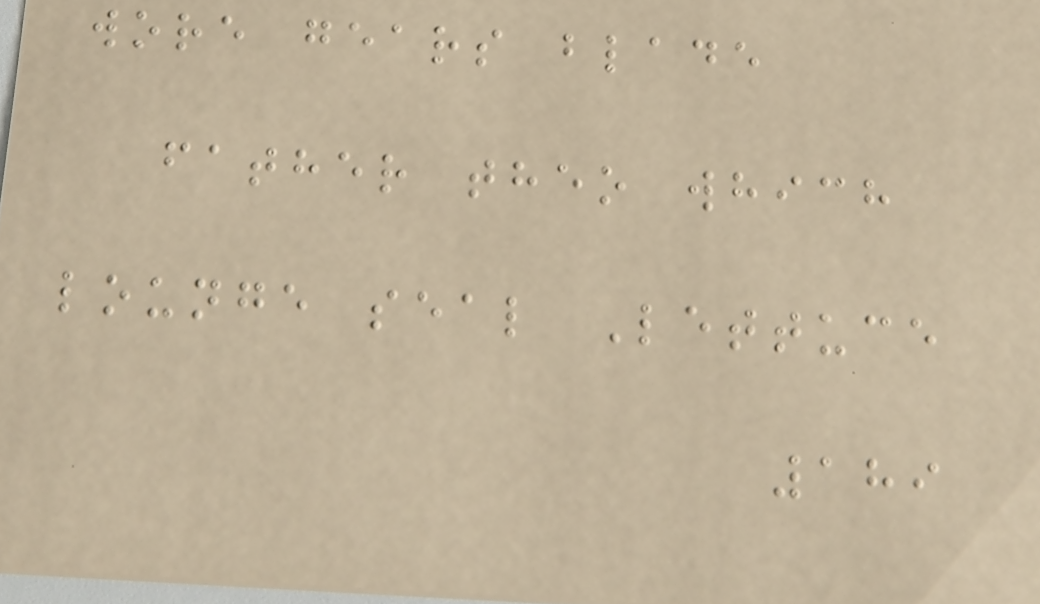wore gears blade
father theo which
lounge seal Lettuce
189
